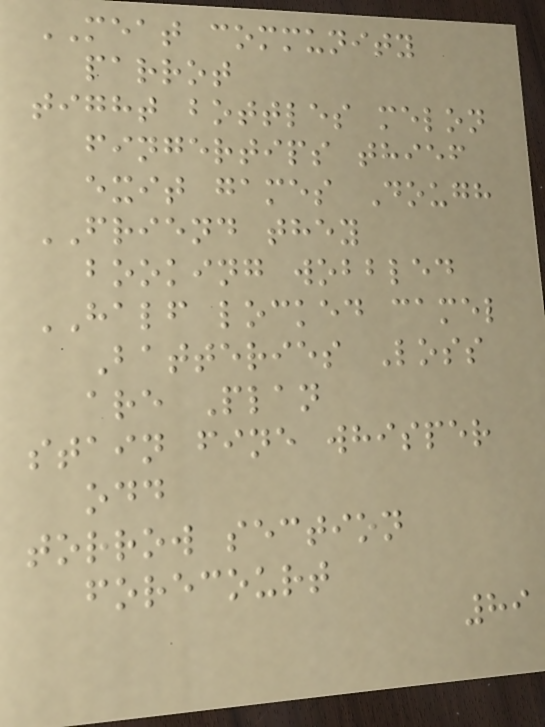MEAT community
parrot
tight bottles melon
fingertips thief
exit games Dough
FRIEND they
booking wobbled
HALF locked camel
Batteries Loss
are Plan
stain fine whisper
odd
torrow section
forecourt
89
